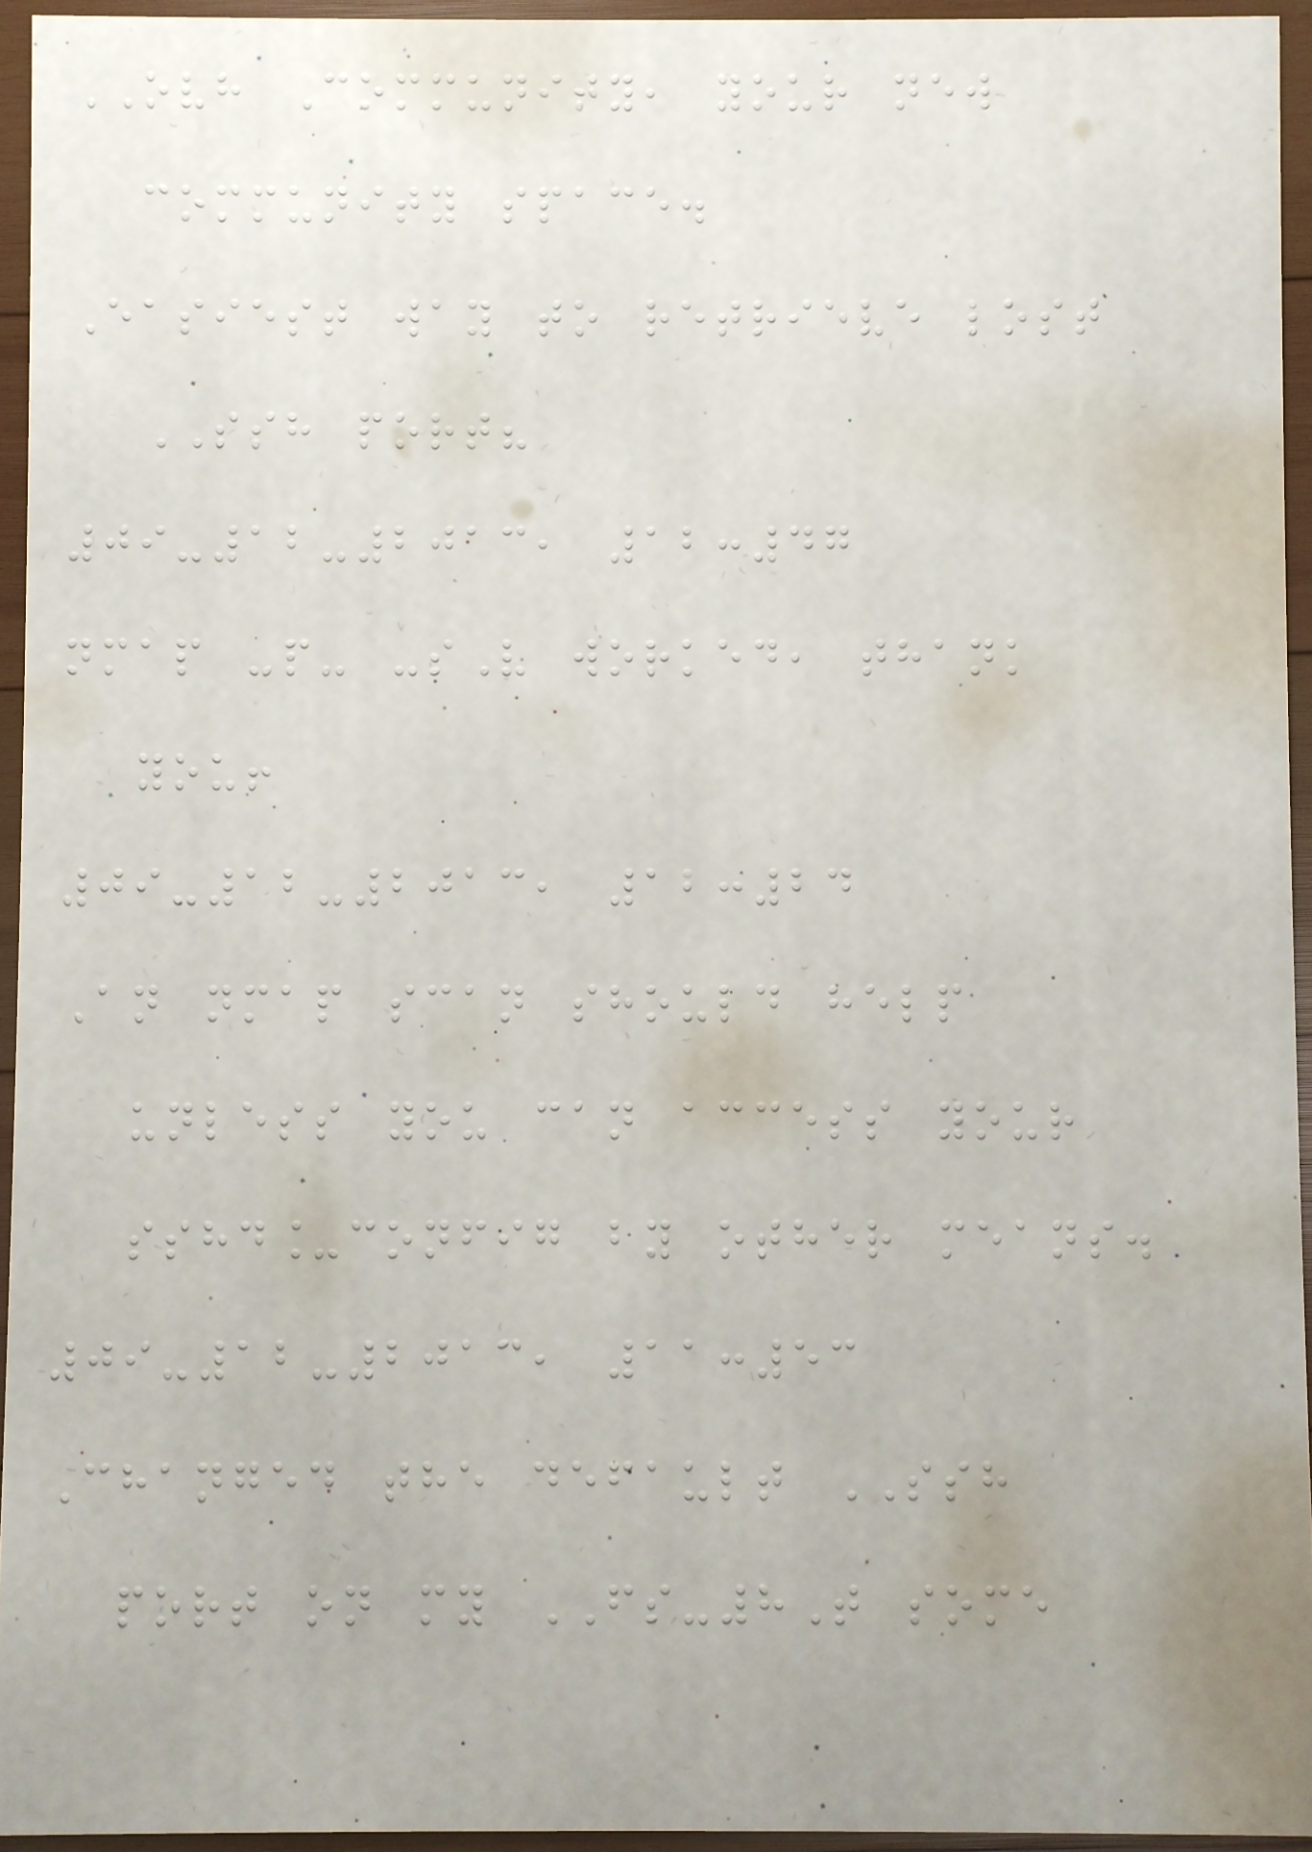OVH Community, your new
community space.
Easiest way to retrieve lost
SSH port?
09-12-2013, 12:47
nmap -p- -sV worked, thank
you!
09-12-2013, 12:24
An nmap scan should help
unless you can access your
sshd_config by other means.
09-12-2013, 11:53
Changed the default SSH
port on my FS-8T some
